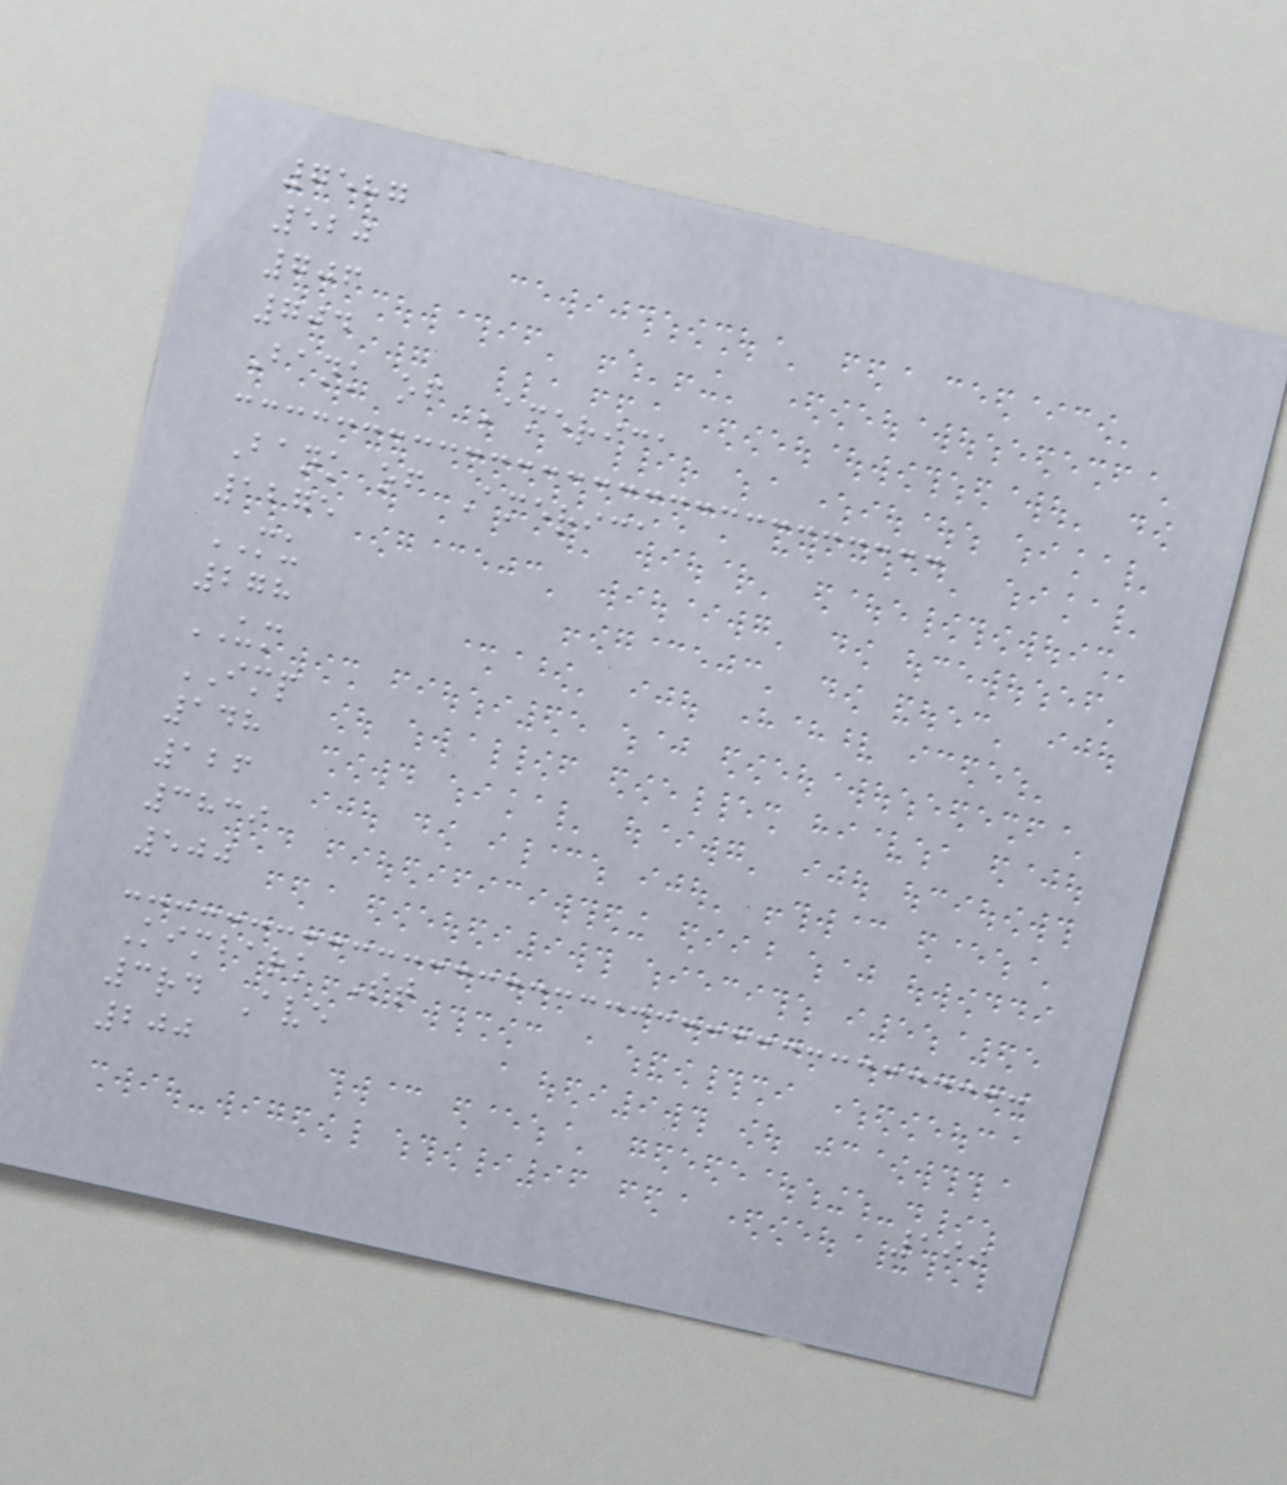7587
520
706
704
Bank of America
Bank of America
1275
MU
278
UM
IMP
148
126
3839
500
Kimbark St
3rd Ave
200
199
